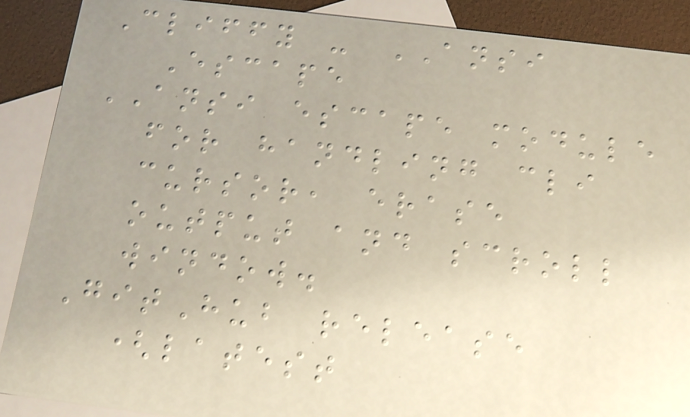Cliffy - ANSI
Escape
ANSI escape module
for handling cli
cursor, erase
output and scroll
window.
GitHub release
(latest
